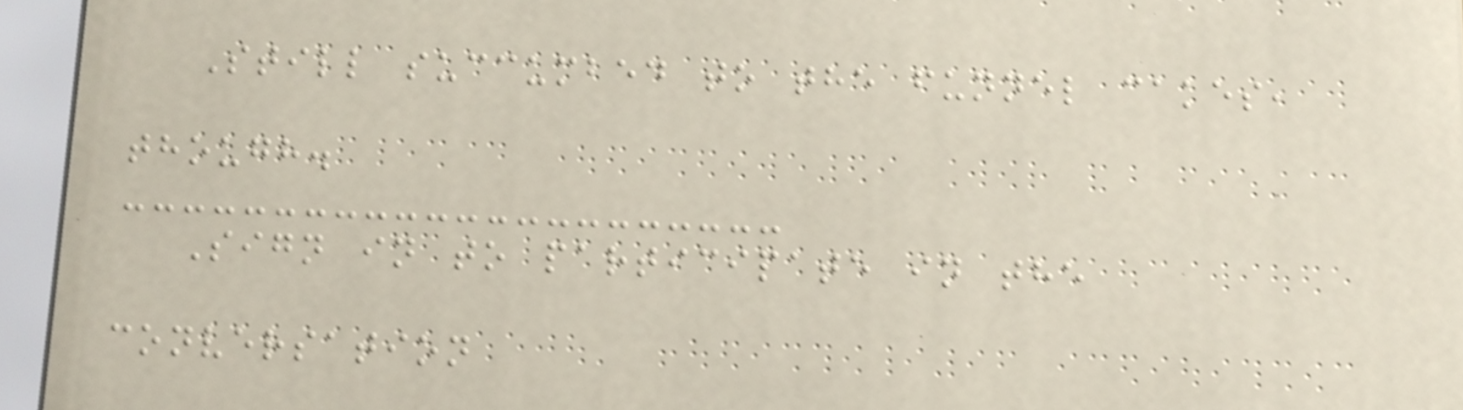Still succumbed to the funnel cakes,
though.
Sign in to participate in the
conversation
